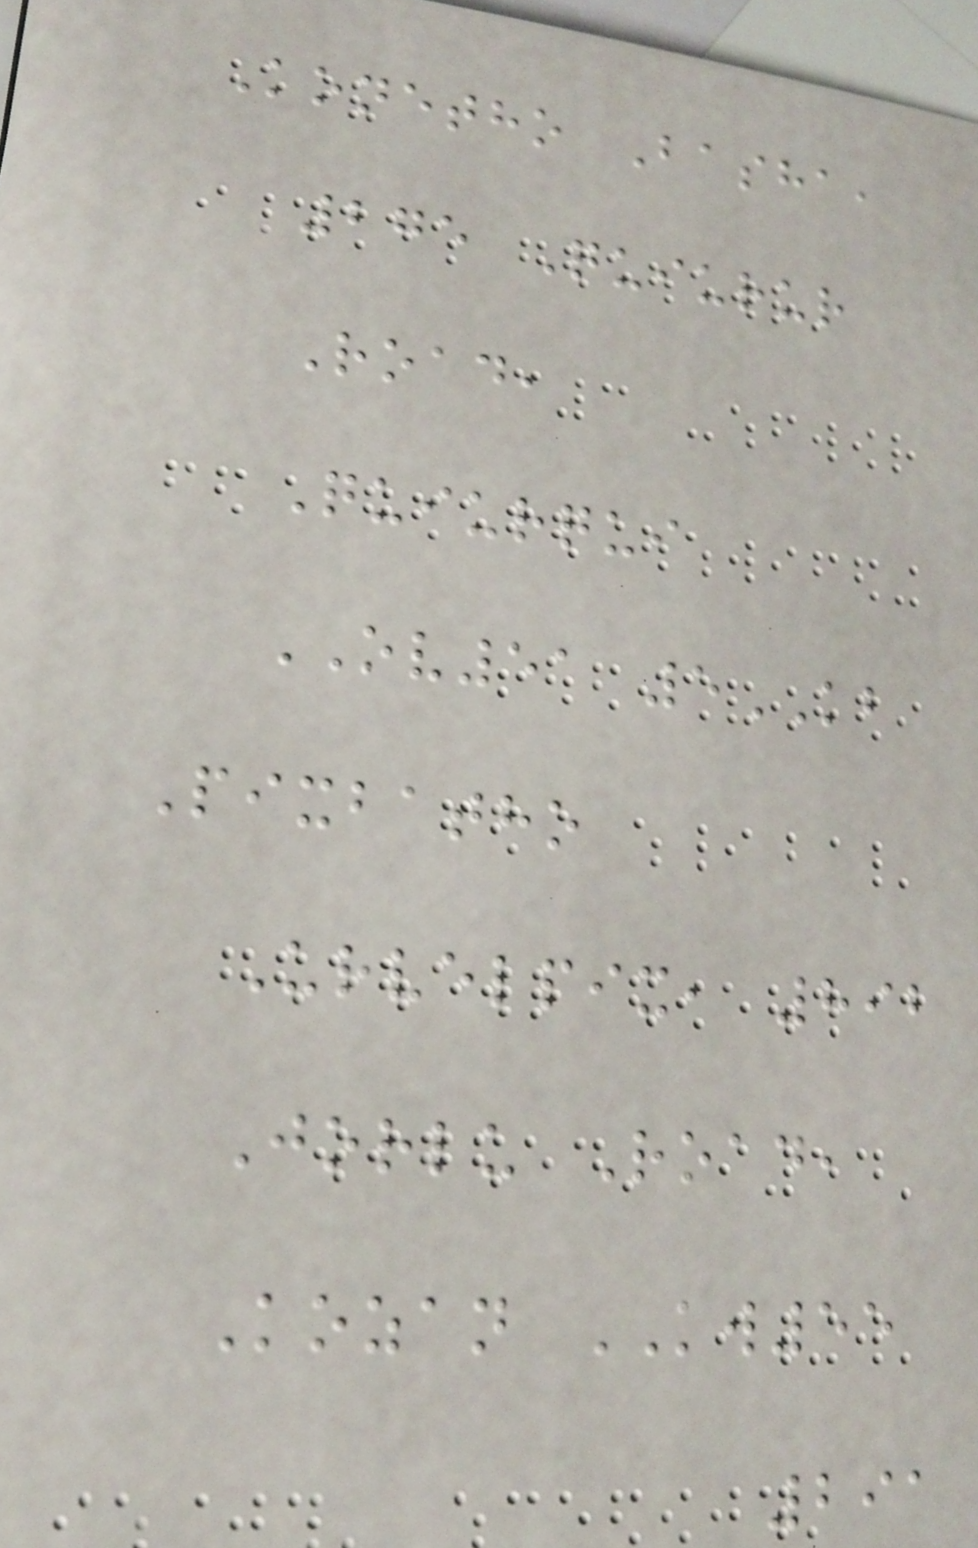Konetho Basha,
275 Quiurur
Road,
Quiurqui
OV51 5KB
Pixbatho
Urvelpix, 892
Jorlu Road,
Kozan KW55
291
